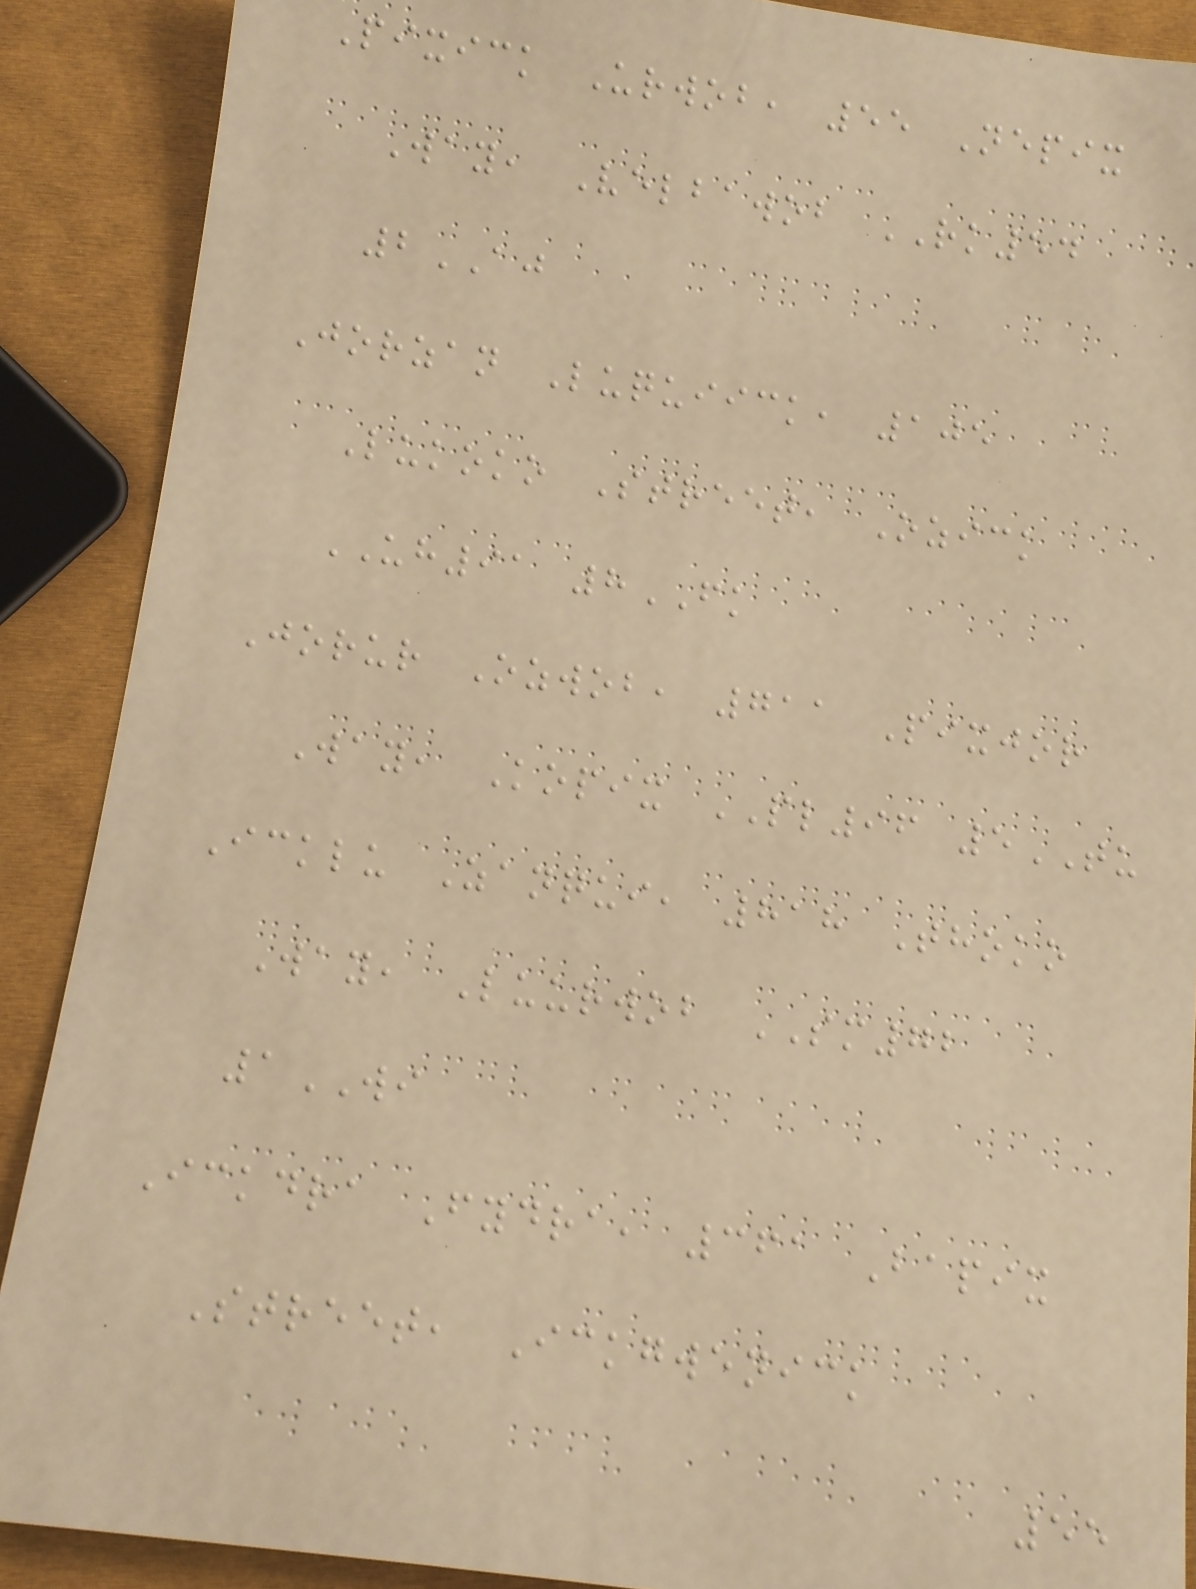Pixick Urwob, 55 Nepix
Way, Velbawob RK54
2AJ
Jorzan Luquiick, 105
Lukoko Street, Ozick
UH91 8FK
Jorur Ozwob, 711 Pixjor
Way, Kopix PL96 5TU
Icklu Zanqui, 818 Thoko
Way, Luurwob SM72
1WI
Ickdra Fydra, 361 Bapix
Street, Ickgwenick
55
